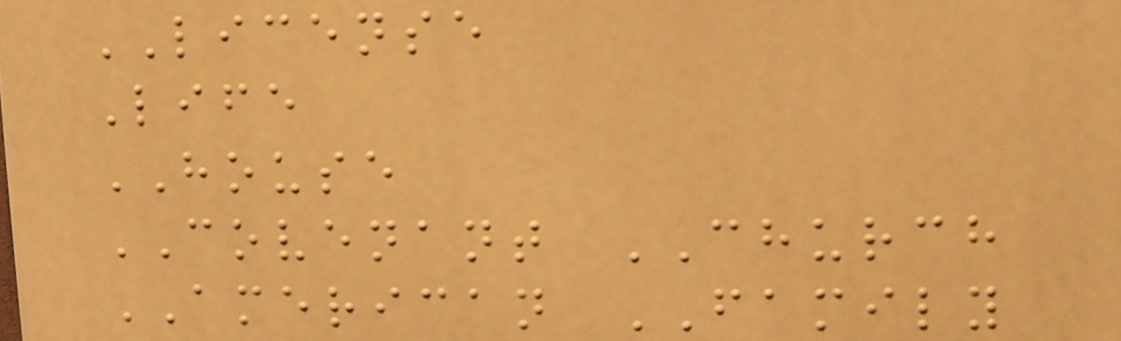LICENSE
Life
HOUSE
COVENANT CHURCH
AMERICAN FAMILY
